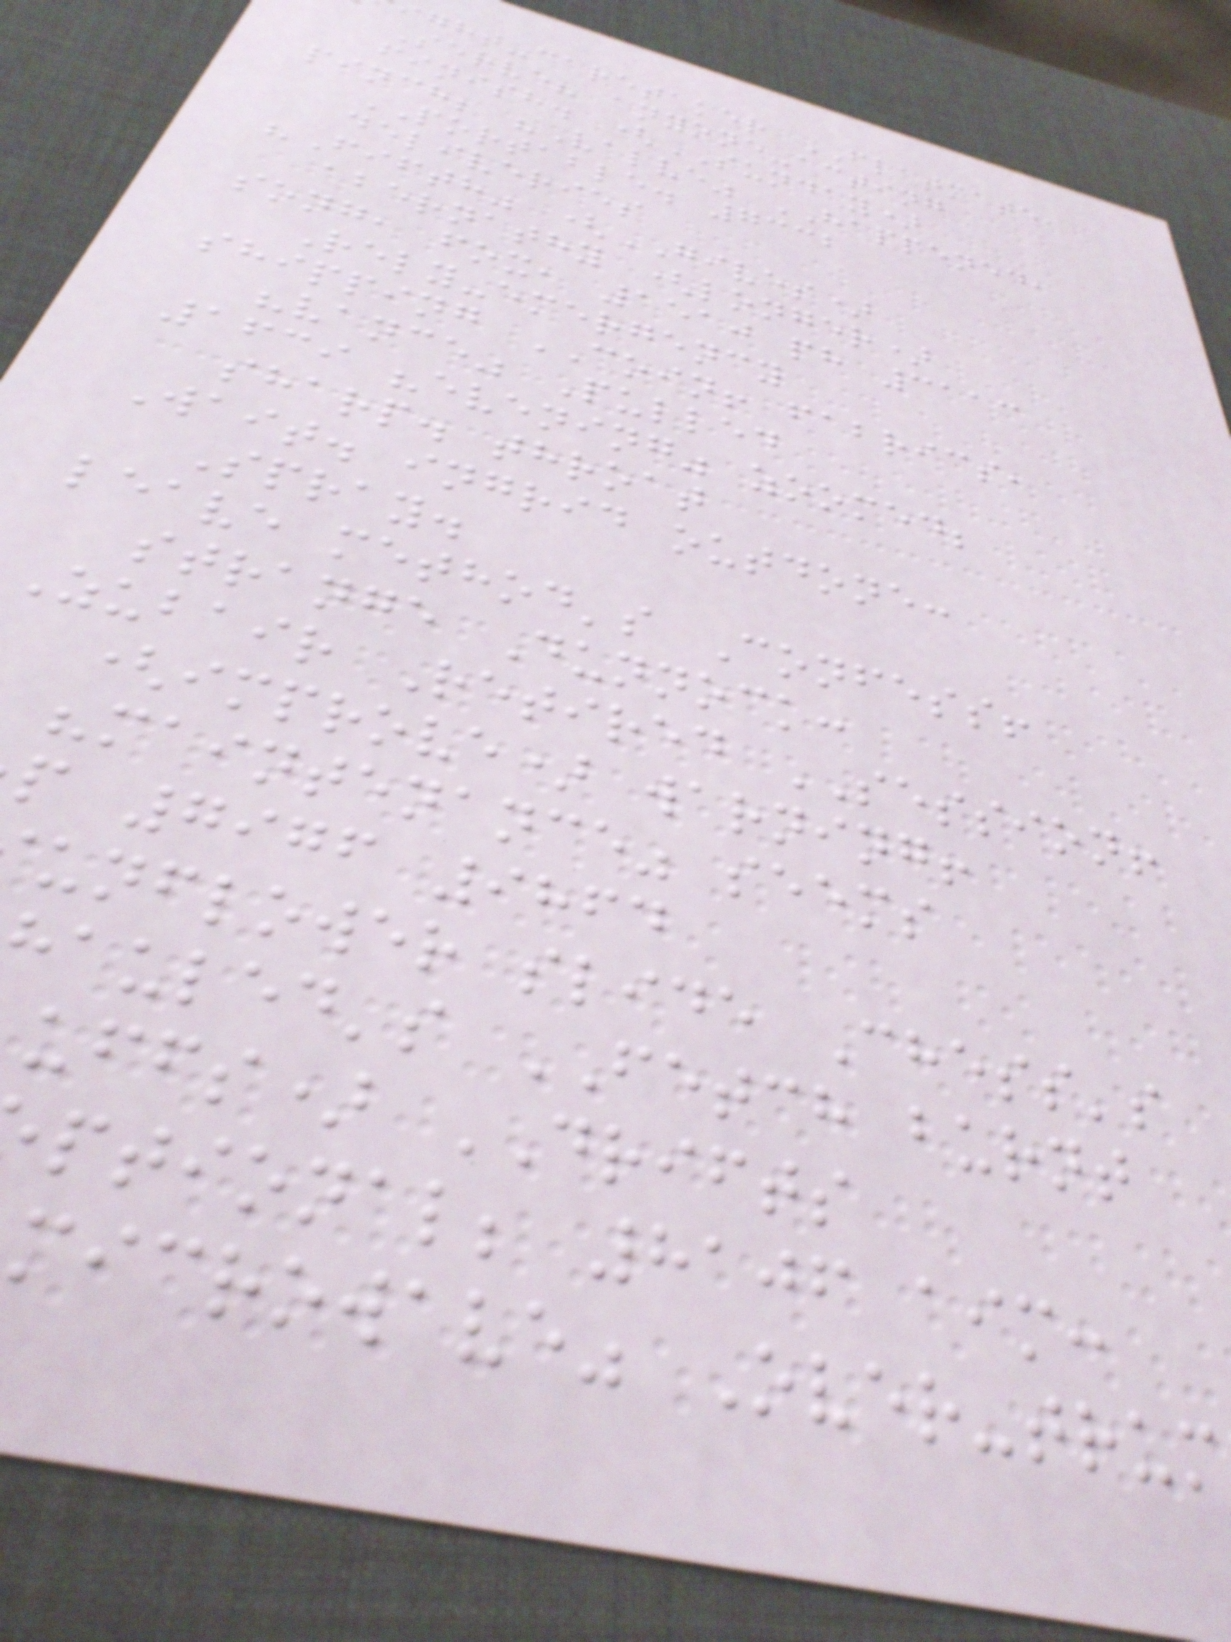ight-caretaker FLATMATE,
Serve? anyone-acting
finish. (SUNDAY)
pinch; "Valve" HAPPENED,
PORTABLE. 7332
deliveries
"Fifth" (GIVES)
abernathy (longer)
song, fox, 1510 ph 3113
Rely-emergency
shipping COIN! fabrics,
"vance" Pulled
1639 "evening" zoomed;
sharp. throat
Wait. ingrid outdone:
Spray.
leave method's Confess!
strange Dunnock:
Zubair Retired SESSION!
(improve) warning!
"maintenance" seems
p 7976 9864
unflower slide Chess's
auled's FETCH burnt
uffs) DRIFTS
ptional; 8106 aim:
microwave" Over-trum
